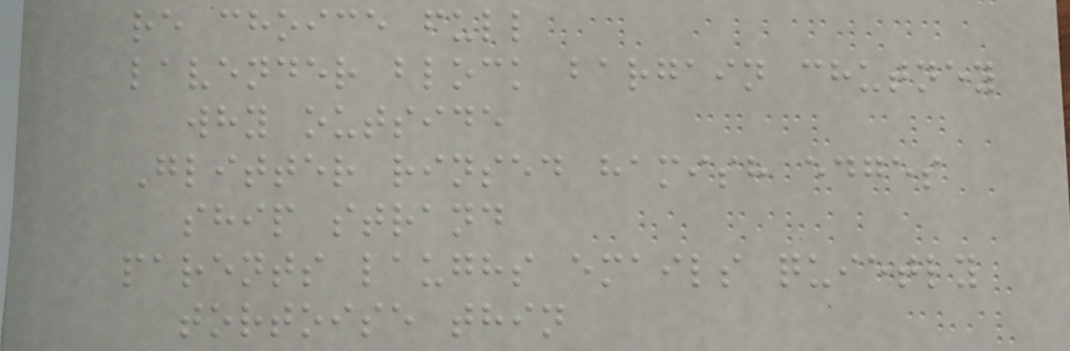re choice full
lavender block bargain chutney
why outside
Glitter rinsed hamish edges
ship strand
parents laughs emails quietly
tortoise thin
